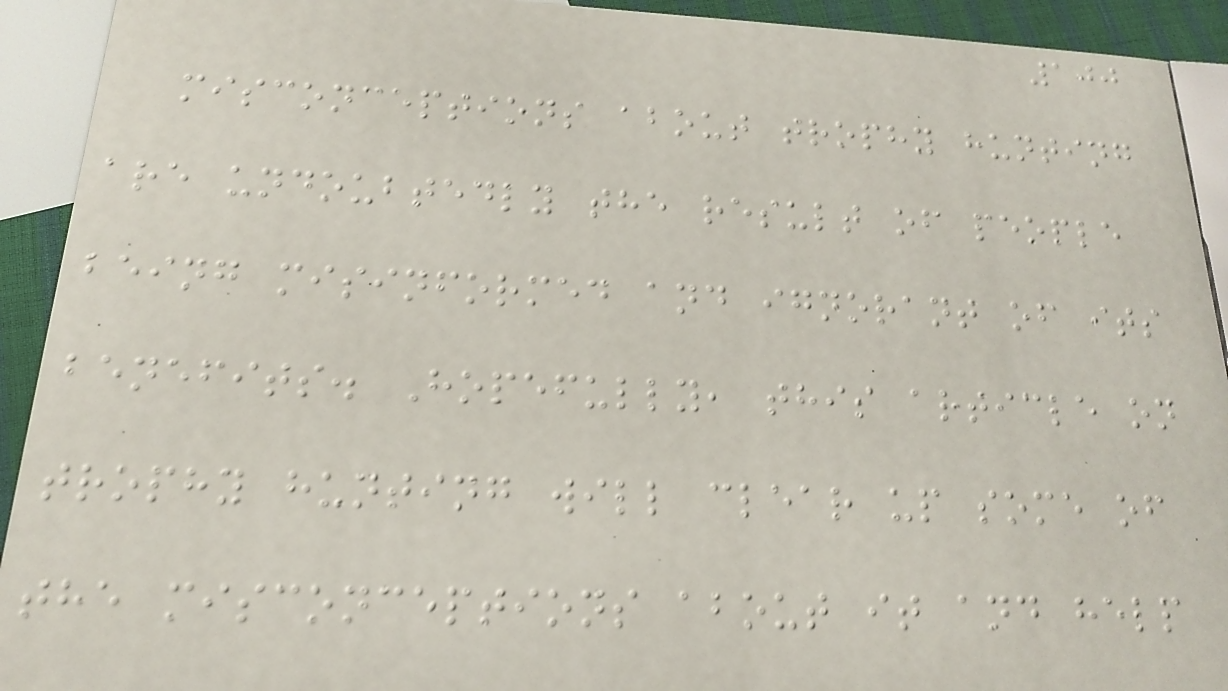100
misconceptions about trophy hunting
are undoubtedly the result of people
being misinformed and ignorant of its
benefits. Hopefully, this article on
trophy hunting will clear up some of
the misconceptions about it and help
